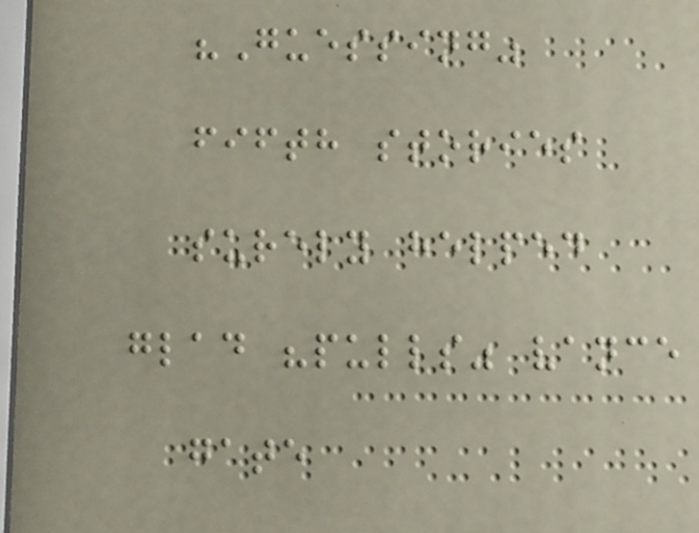"Guessing"
fifth stories
surely helped
glad "pulls" vance
gate
